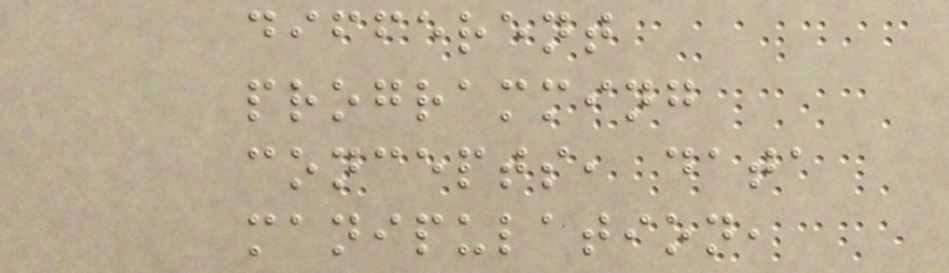different
programming
concepts, data
manipulation,
